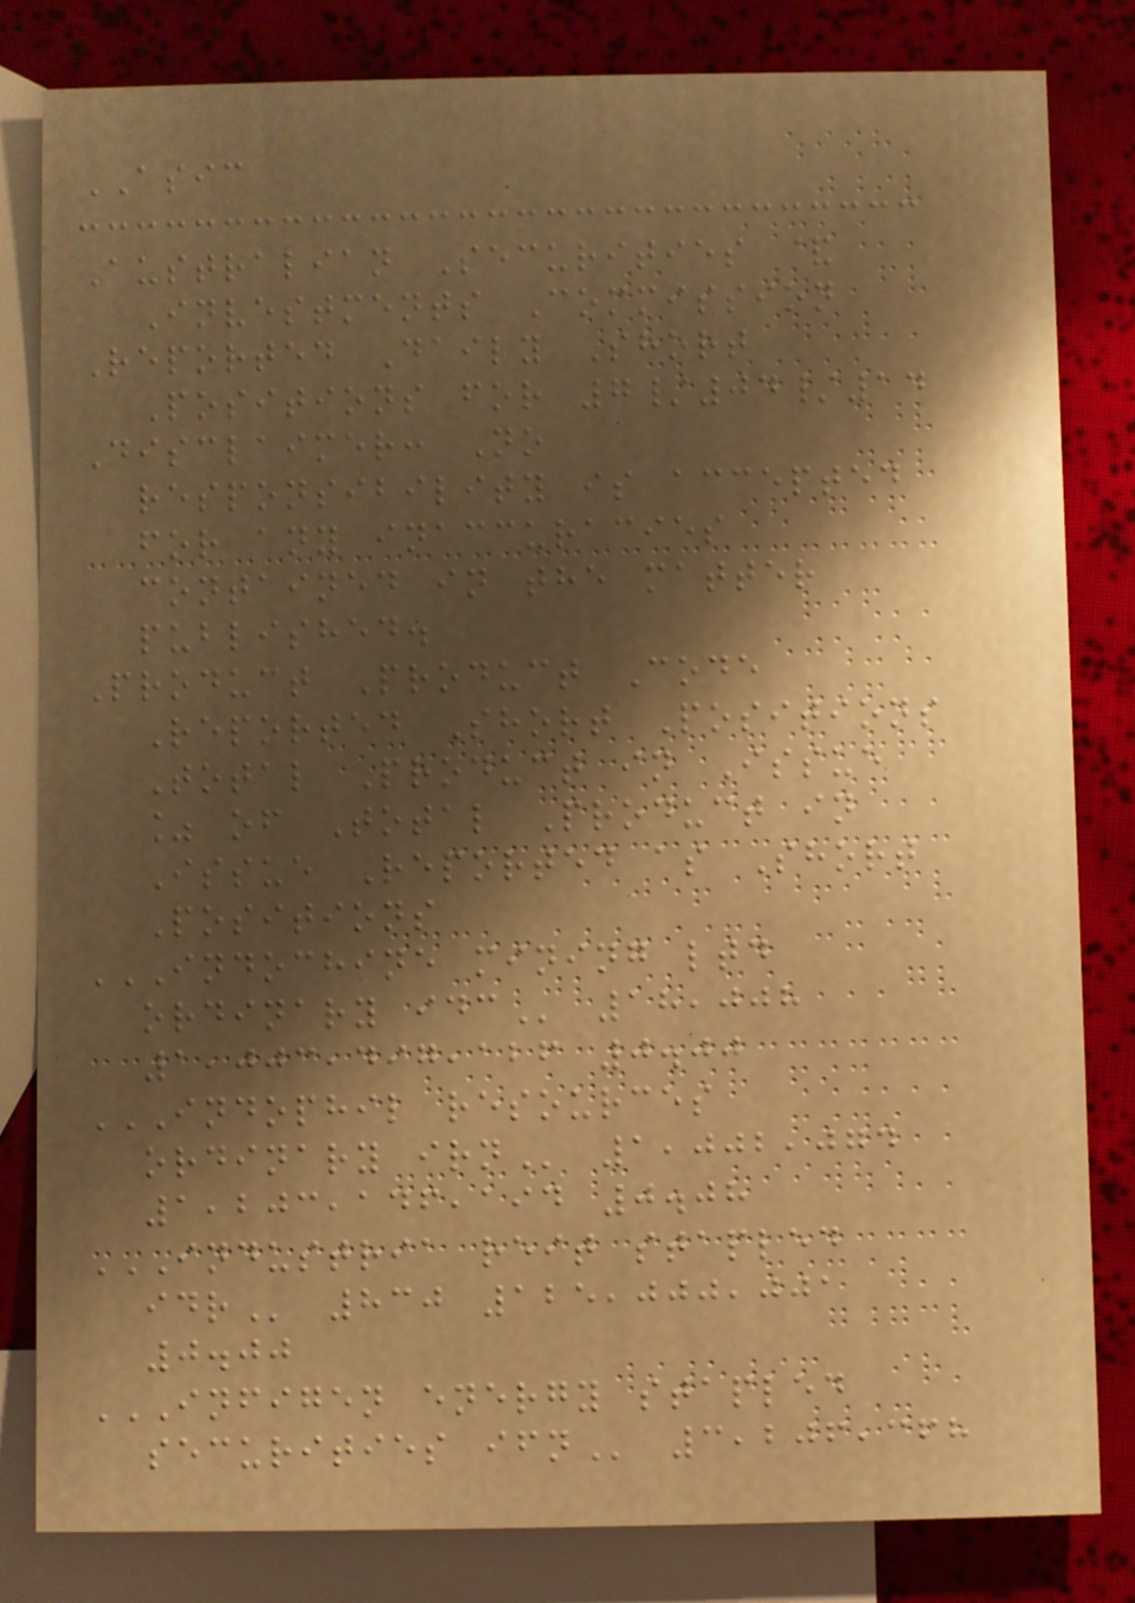ASIC
Australian Securities &
Investments Commission
Reported Daily Short
Positions for 7/04/14
Disclaimer: No
responsibility is accepted
for any inaccuracies
contained in the matter
published.
Product Product Code
Reported Short Positions
Total Product in Issue
% of Total Product in
Issue Reported as Short
Positions
INDOCHINE MINING LTD
ORDINARY IDC 18,008
1,003,497,126 0.00
INDOPHIL RESOURCES
ORDINARY IRN 1,002,074
1,203,146,194 0.08
INDUSTRIA REIT STAPLED
IDR 830 125,000,001
0.00
INFIGEN ENERGY STAPLED
SECURITIES IFN 3,206,368
